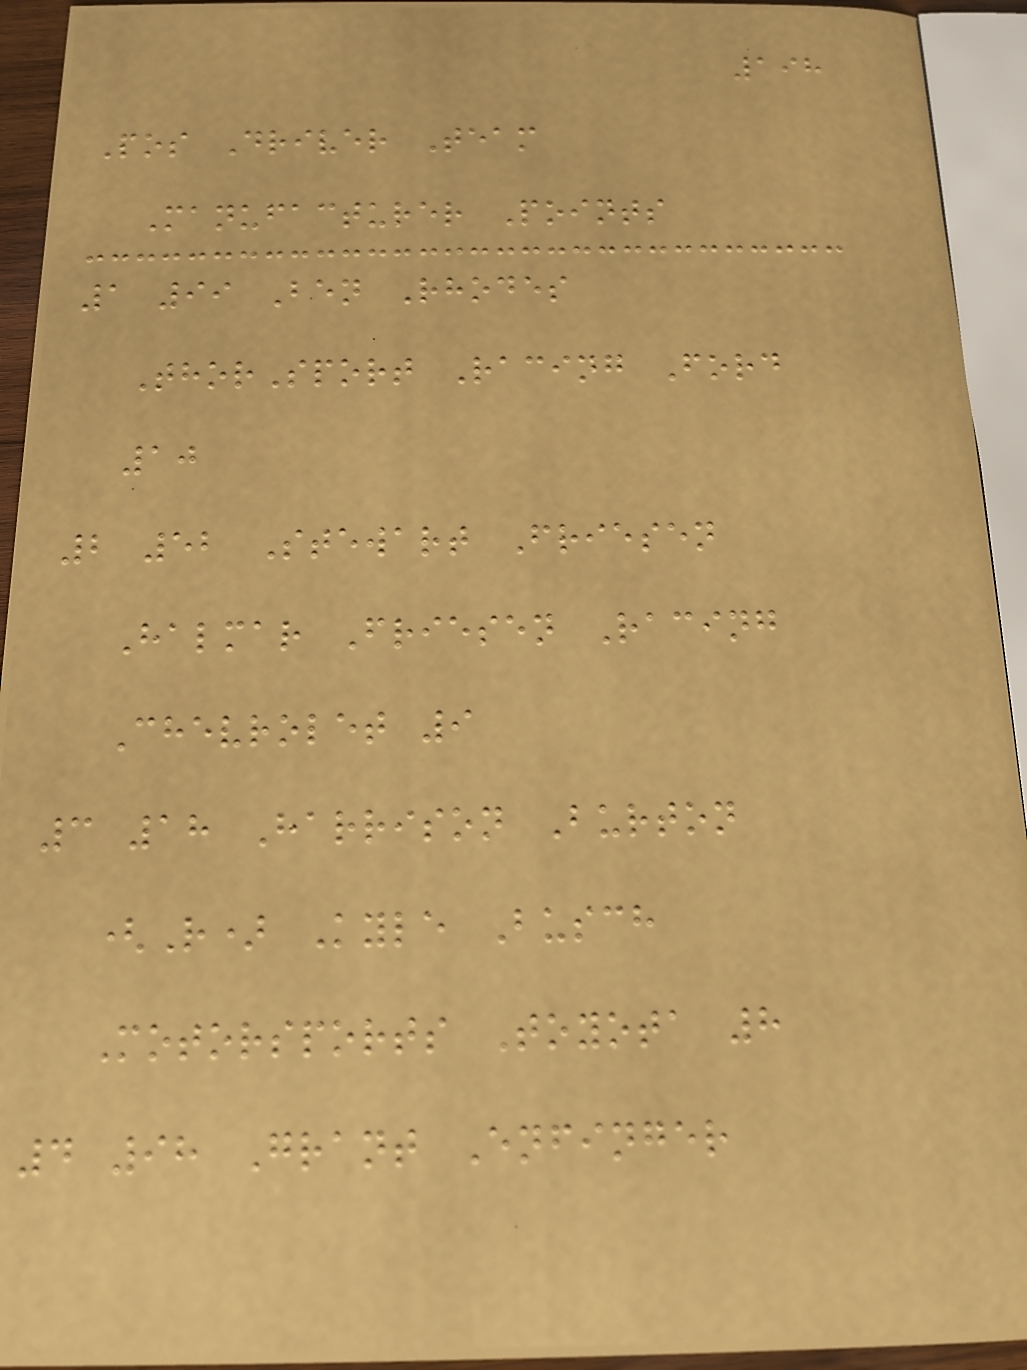198
Pos Driver Team
Manufacturer Points
1 99 Ben Rhodes
ThorSport Racing Ford
10
2 52 Stewart Friesen
Halmar Friesen Racing
Chevrolet 9
3 18 Harrison Burton
(R) Kyle Busch
Motorsports Toyota 8
4 98 Grant Enfinger
